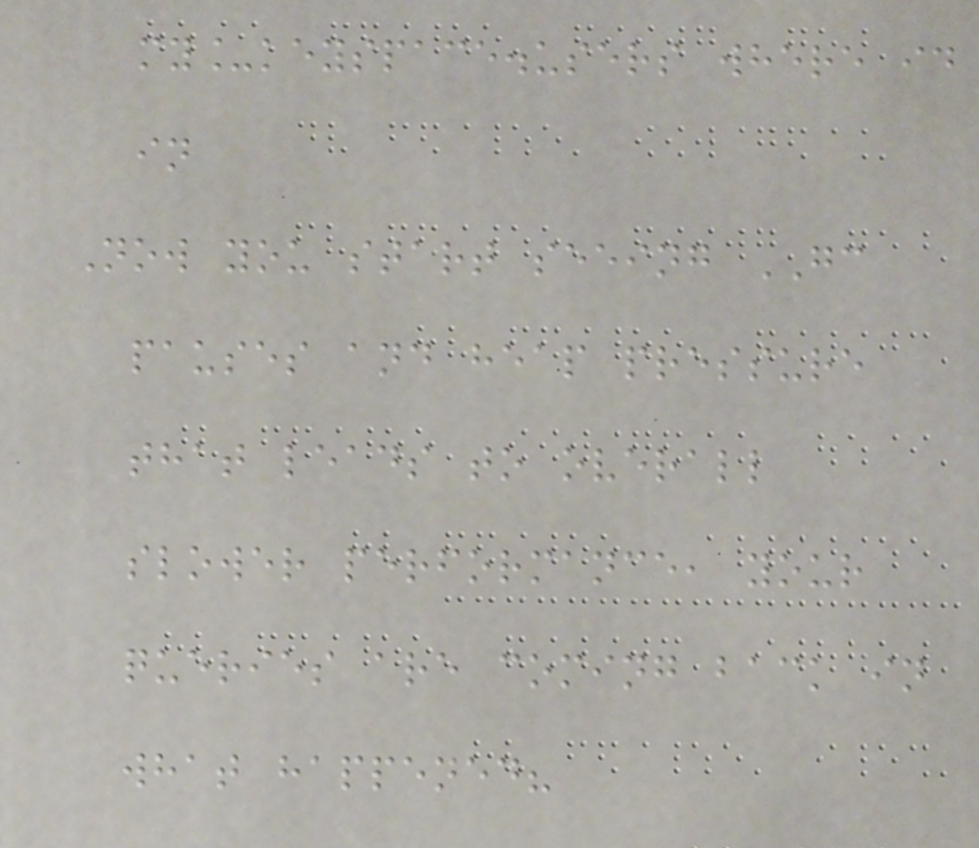my_keyspace.users where id
in
Now you start seeing GC
pauses and heap pressure
that leads to overall
slower performance, your
queries are coming back in
what happened?
